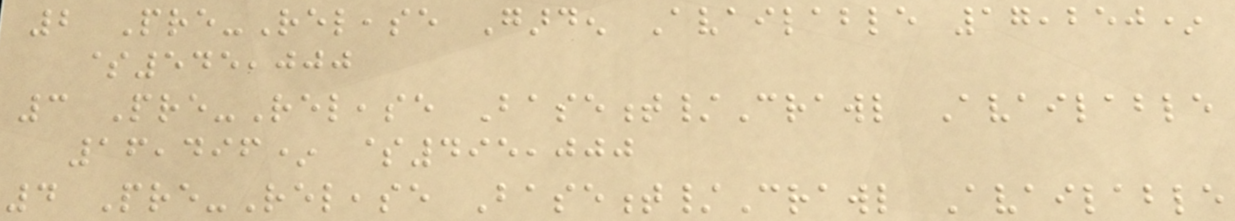2 Pre-Release Garden Available 17,250*
$545,000
3 Pre-Release Basement/Crawl Available
16,496* $495,000
4 Pre-Release Basement/Crawl Available
